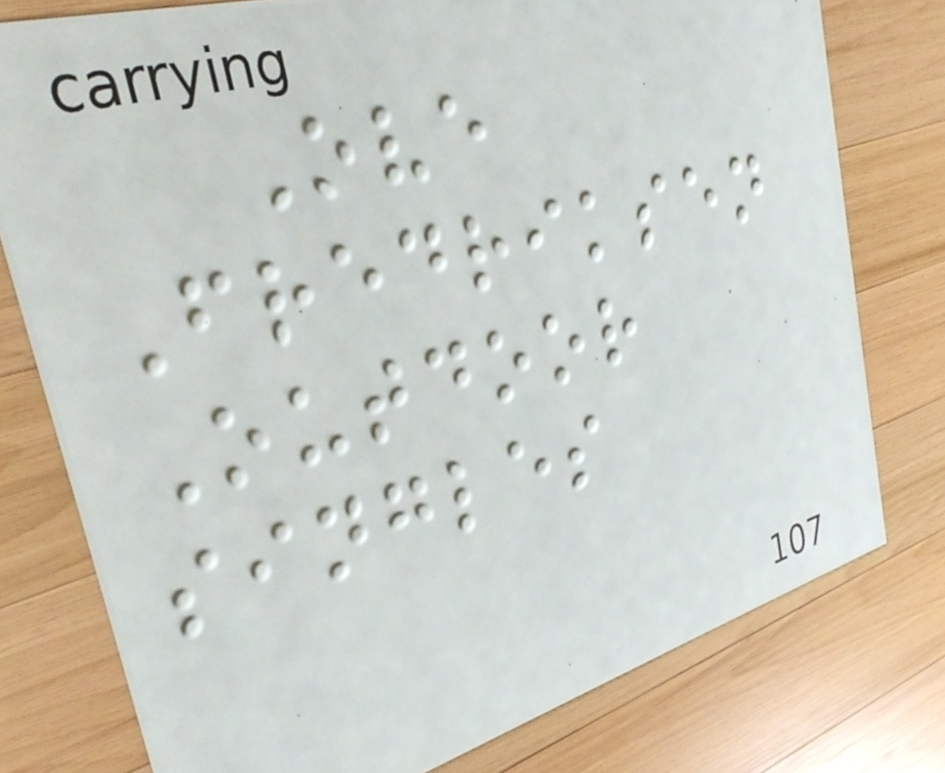Ove
Fredriksen
Outdoor
singles
